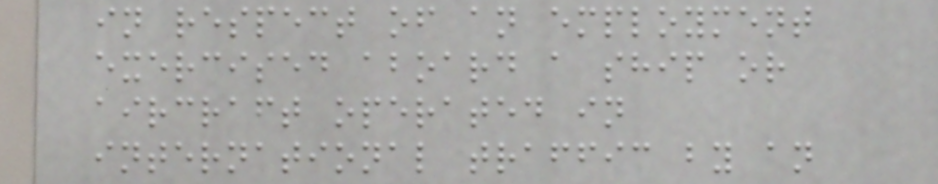in respect of an employment
exercised aboard a ship or
aircraft operated in
international traffic by an
